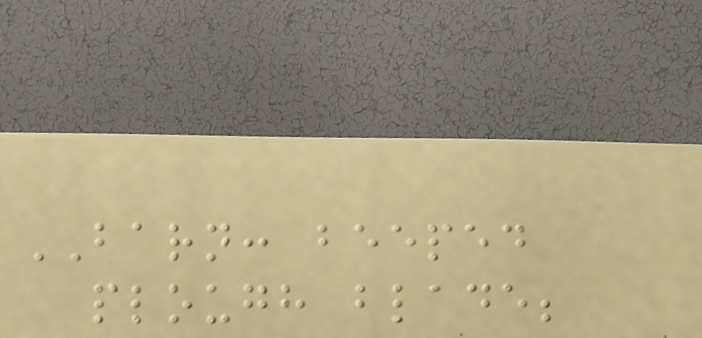BARN: beeped
plough blade;
